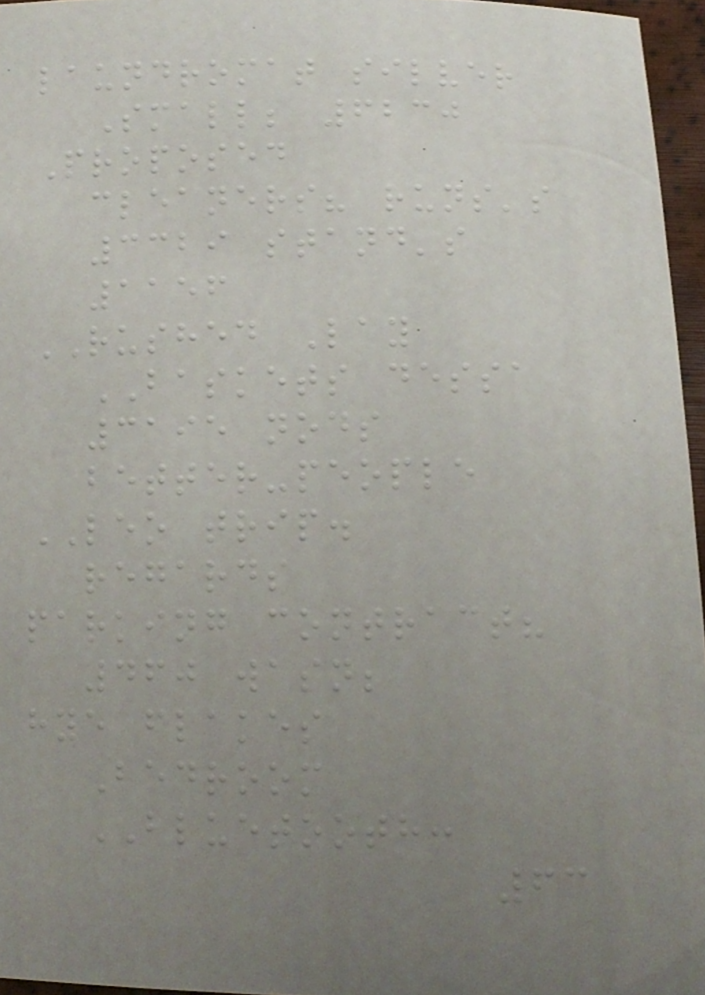laundromat silver
Small; 6230
Proposed
cleaners? runs's
3329 stand's
1156
RUSHED Lay
BASKETS dessa
3195 nods
better-people
LEO trip.
regards
parking contract?
460 wasn;
hye flakes
Bedroom
BLUETOOTH:
63
